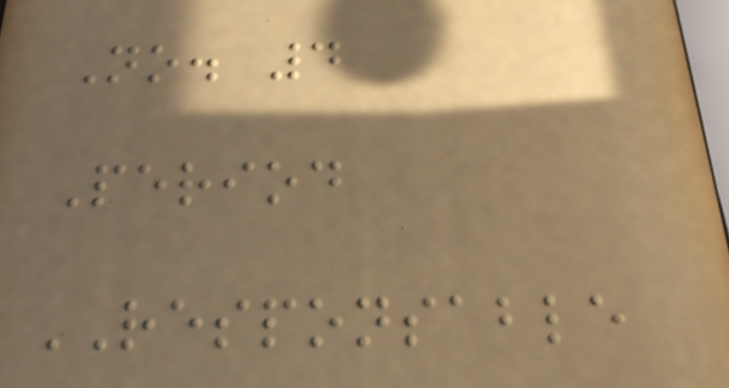No. 4
Period
RESPONSABLE
